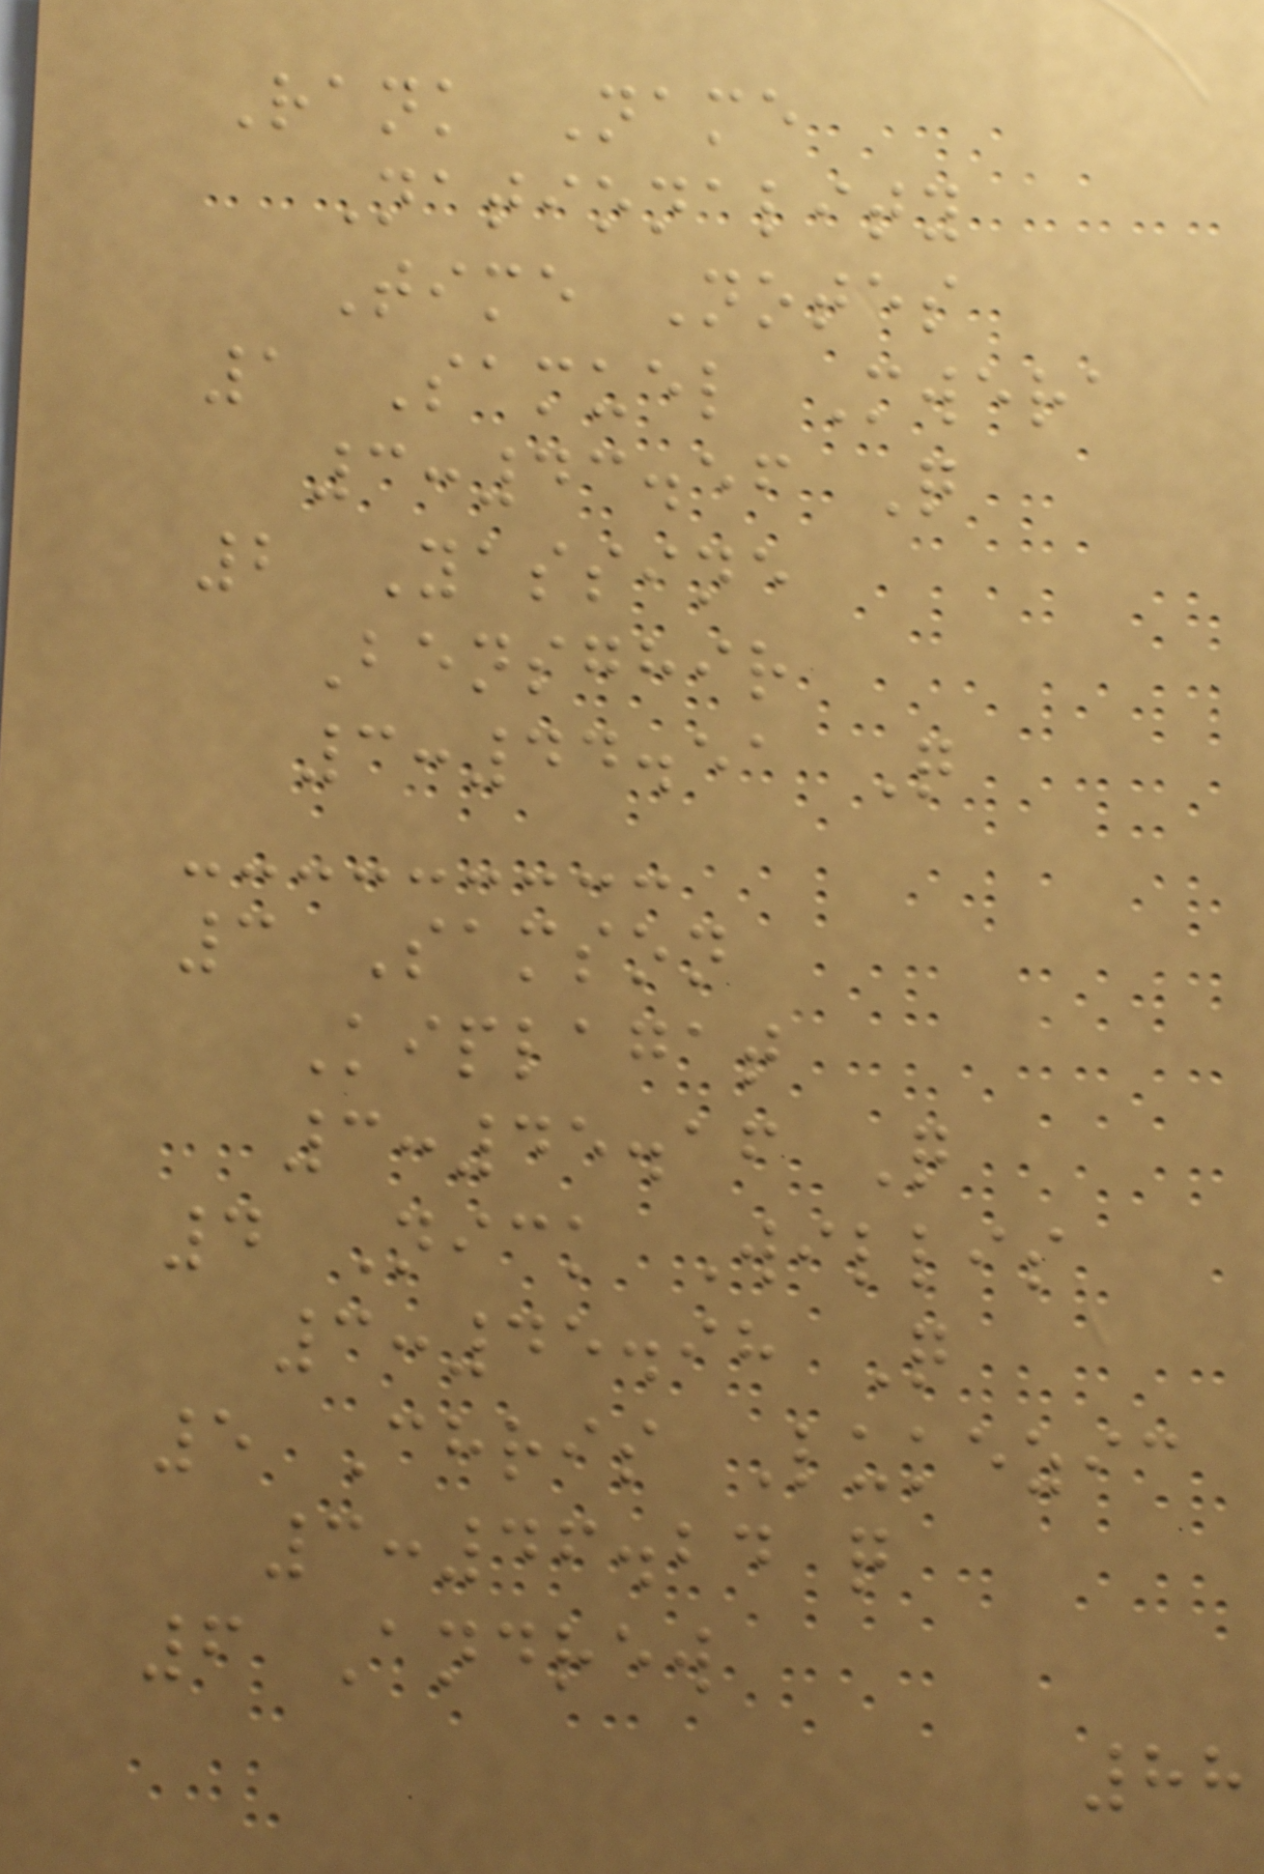Rank Name
Nationality
Time Notes
1 Samuel Mwera
3:43.56 Q
2 Yassine
Bensghir
3:44.51 Q
3 Samson
Kiplagat
3:45.16 Q
4 Nick Willis
3:45.98 Q
5 Chris Lukezic
3:46.24 q
6 Andrew
88
